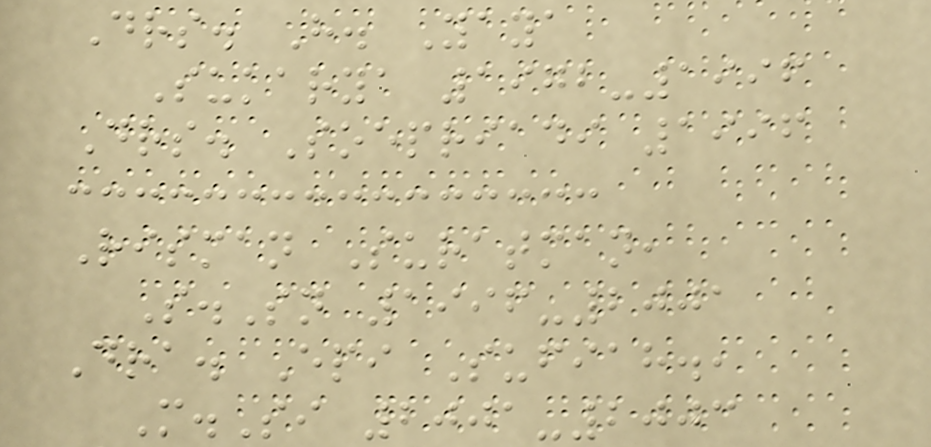Drs. H. Yaya
Sukarya 1972-1996
Drs. Soepriadi 1996
Risman Suratman,
S.Sn 1996-2001
Dra. Epi Sufiah.,
M.Si 2001-2003
